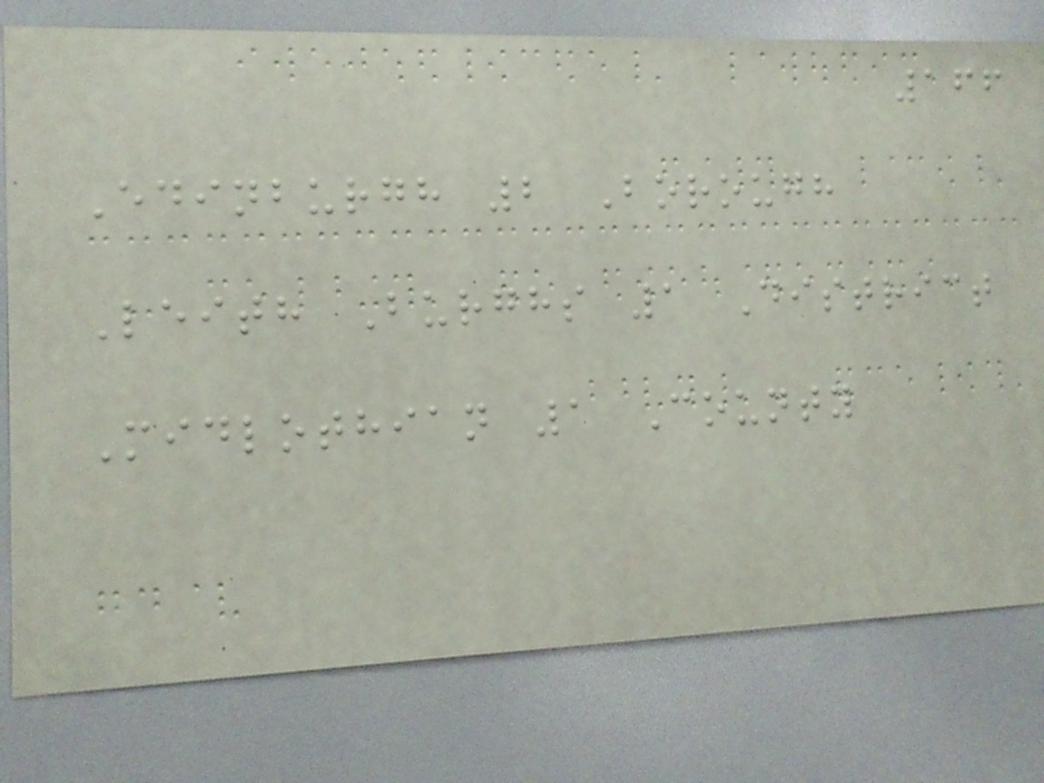166
Edinburgh 2 Borough
Leith Burghs 1 District
Midlothian 1 County
